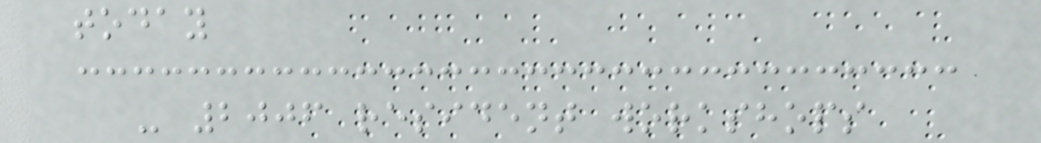today
- 2006 resident workshops
